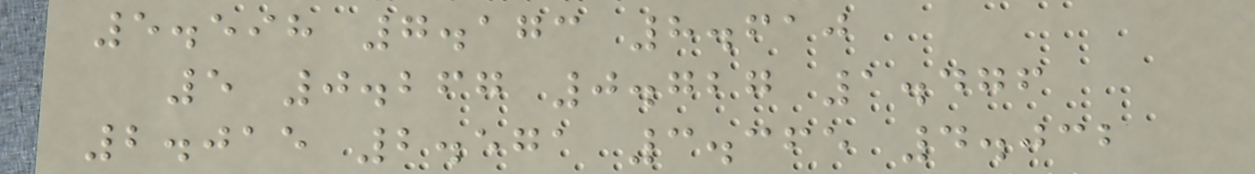5.598 7.173 8.610
5 0.267 0.727 1.476
2.015 2.571 3.365 4.032
